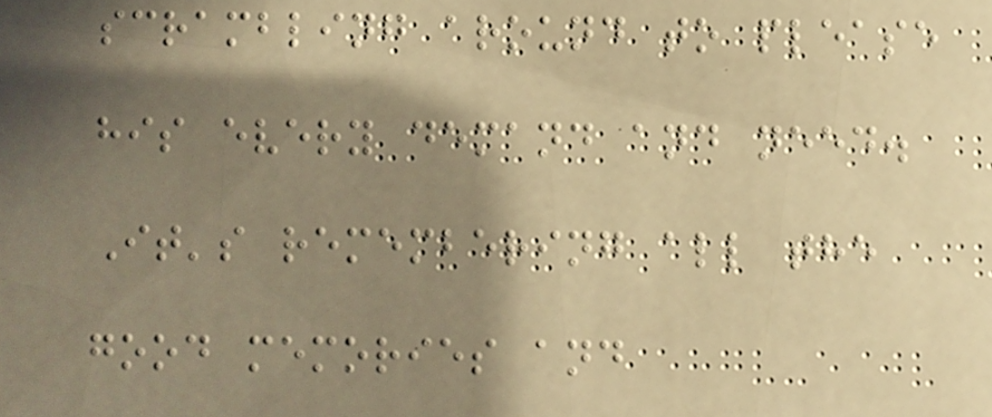scrambling around to please
his every demand and need.
It's remembering all the
good memories and
